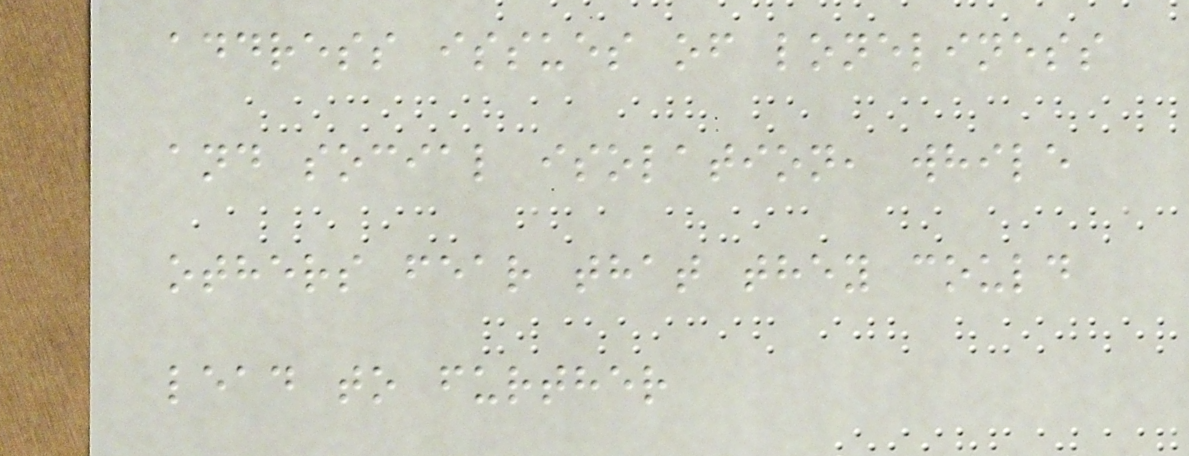address issues of loneliness
and social isolation, while
others fear that they could
lead to further
